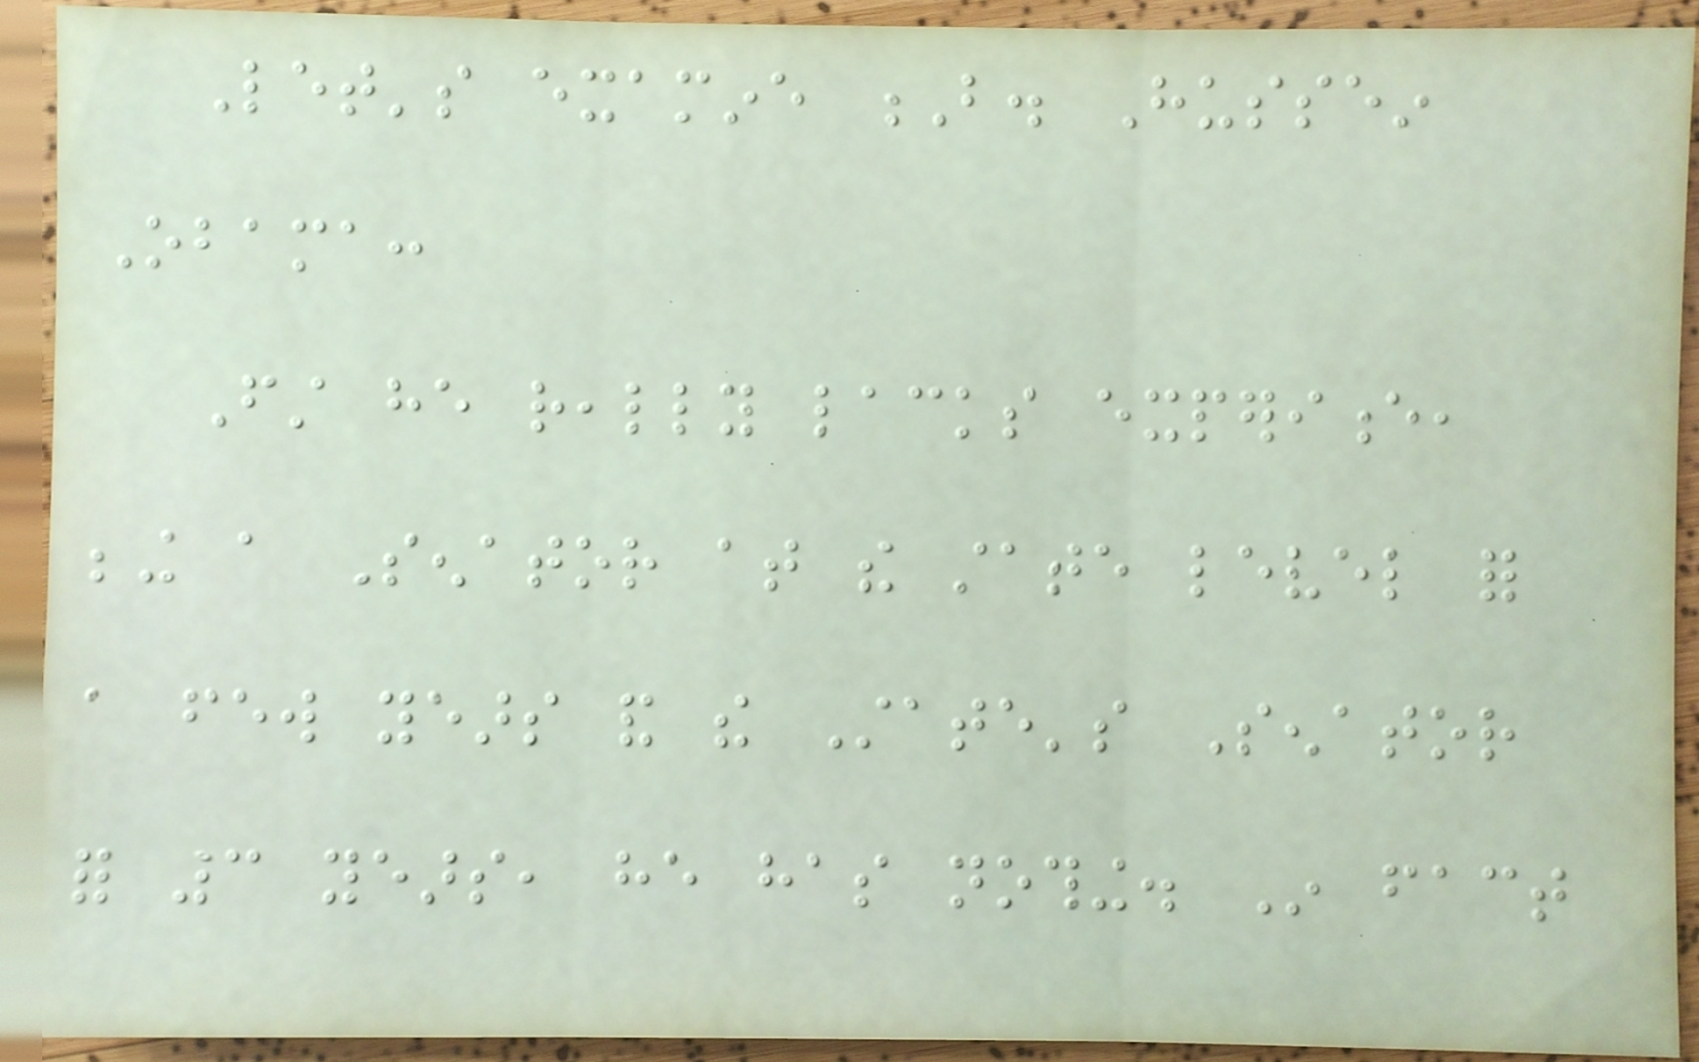Let's examine B. Hussein
Obama:
First he really lacks experience,
being a Senator at the state level for
a few years and the State's Senator
for 3 years, he has nothing. In fact
